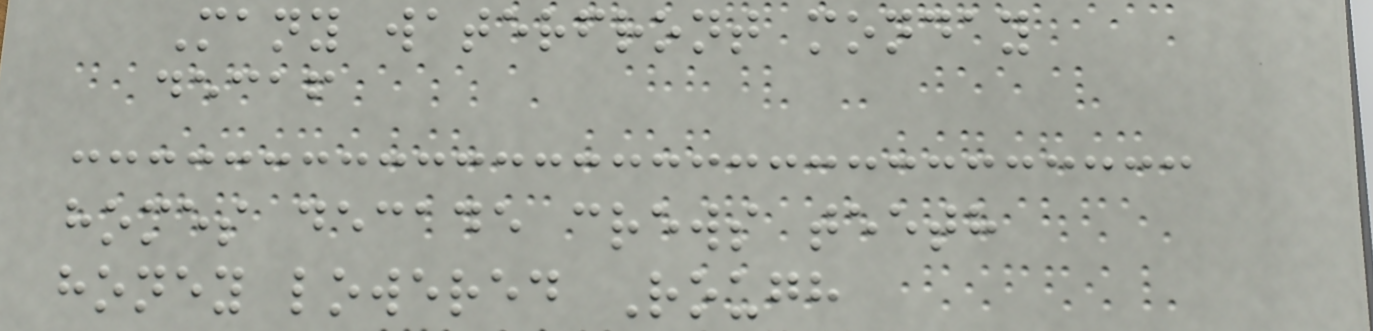Many waterfront monday
decaf
homes decade crews teeth
honey lowered Rough
